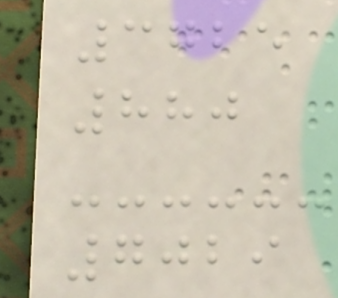3725
880
7029
